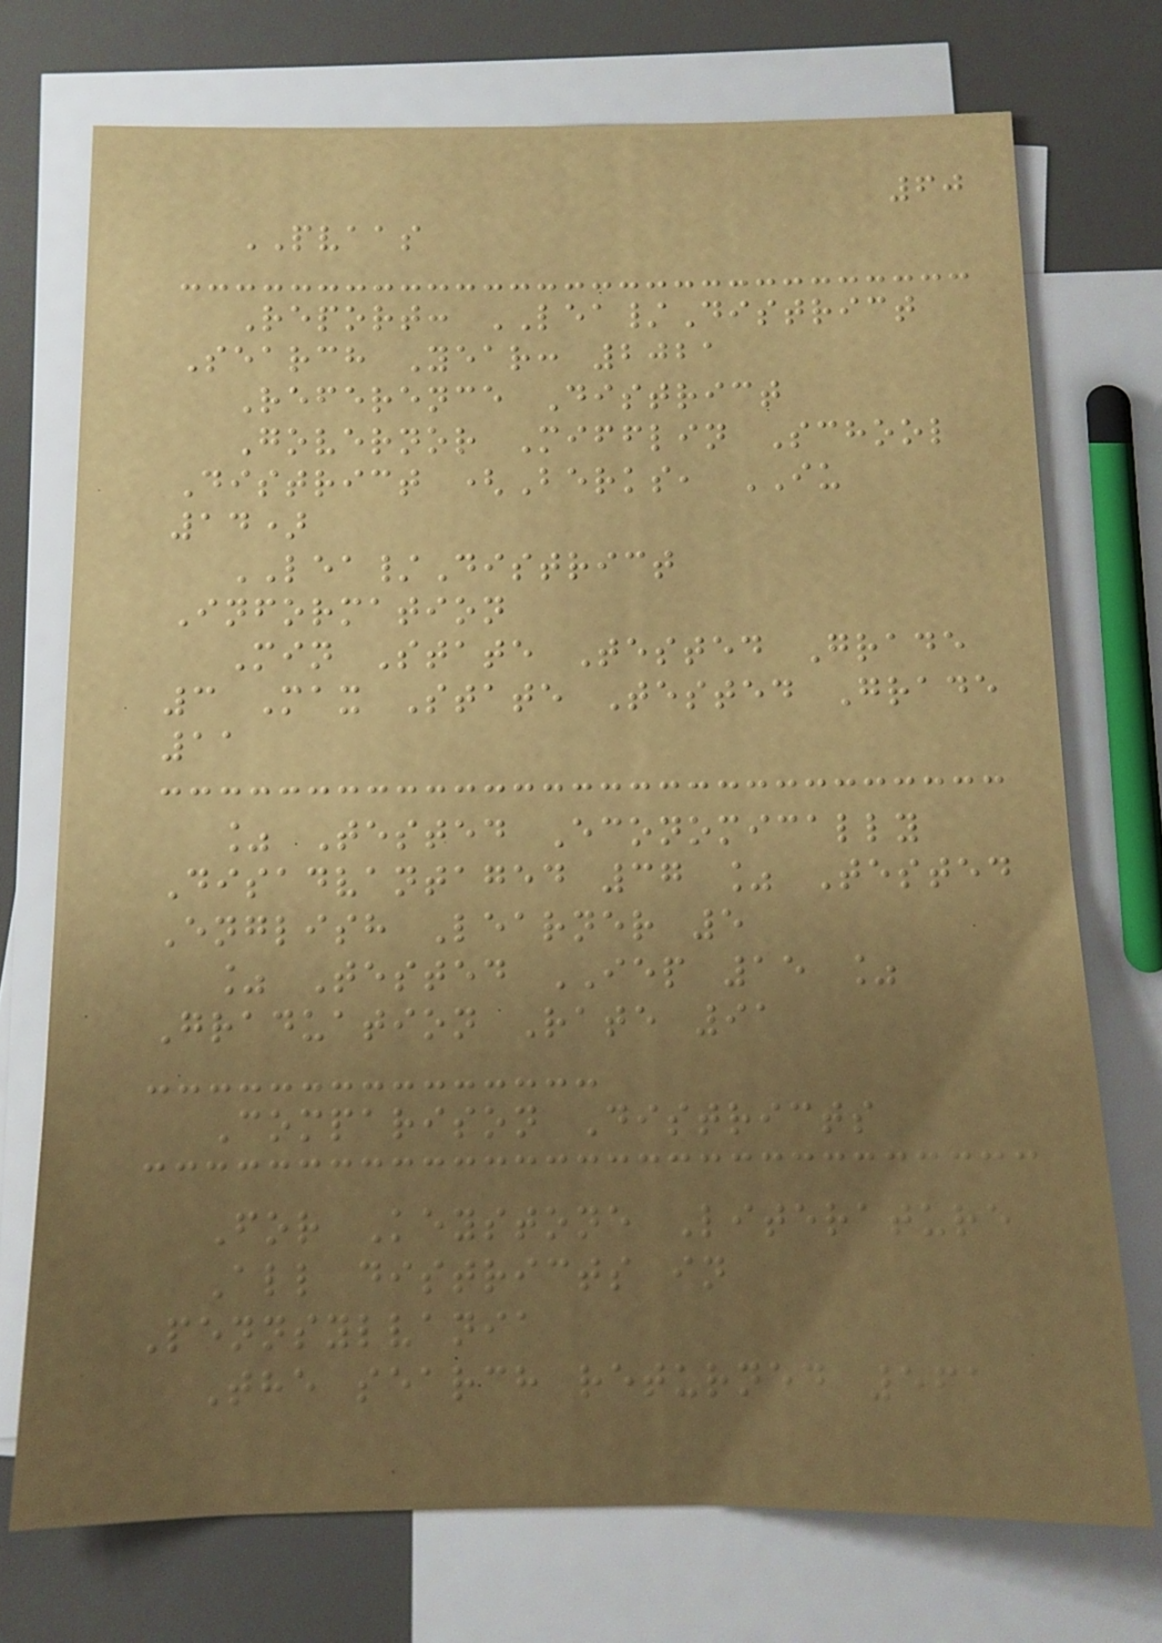60
PVAAS
Report: LEA/District
Search Year: 2021
Reference District
Governor Mifflin School
District (Berks, IU
14)
LEA/District
Information
Min State Tested Grade
3 Max State Tested Grade
11
% Tested Economically
Disadvantaged 37 % Tested
English Learner 5
% Tested IEP 15 %
Graduation Rate 91
Comparison Districts
For Keystone Literature
All districts in
Pennsylvania
The search returned 561
